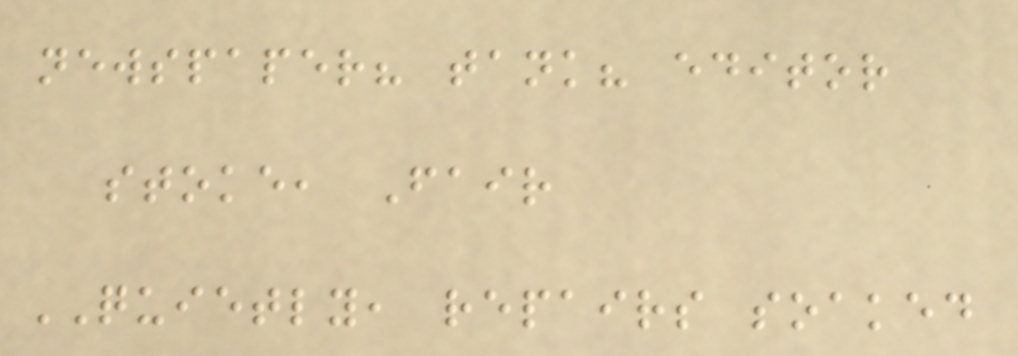newspaper? tank? editor
stoke, Fair
QUIETLY, repairs soaked
